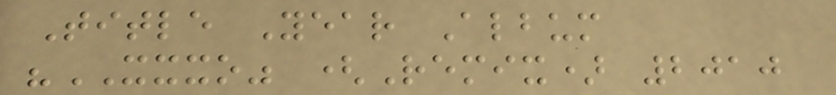Title Year Album
"XXXO" (Remix) 2010
